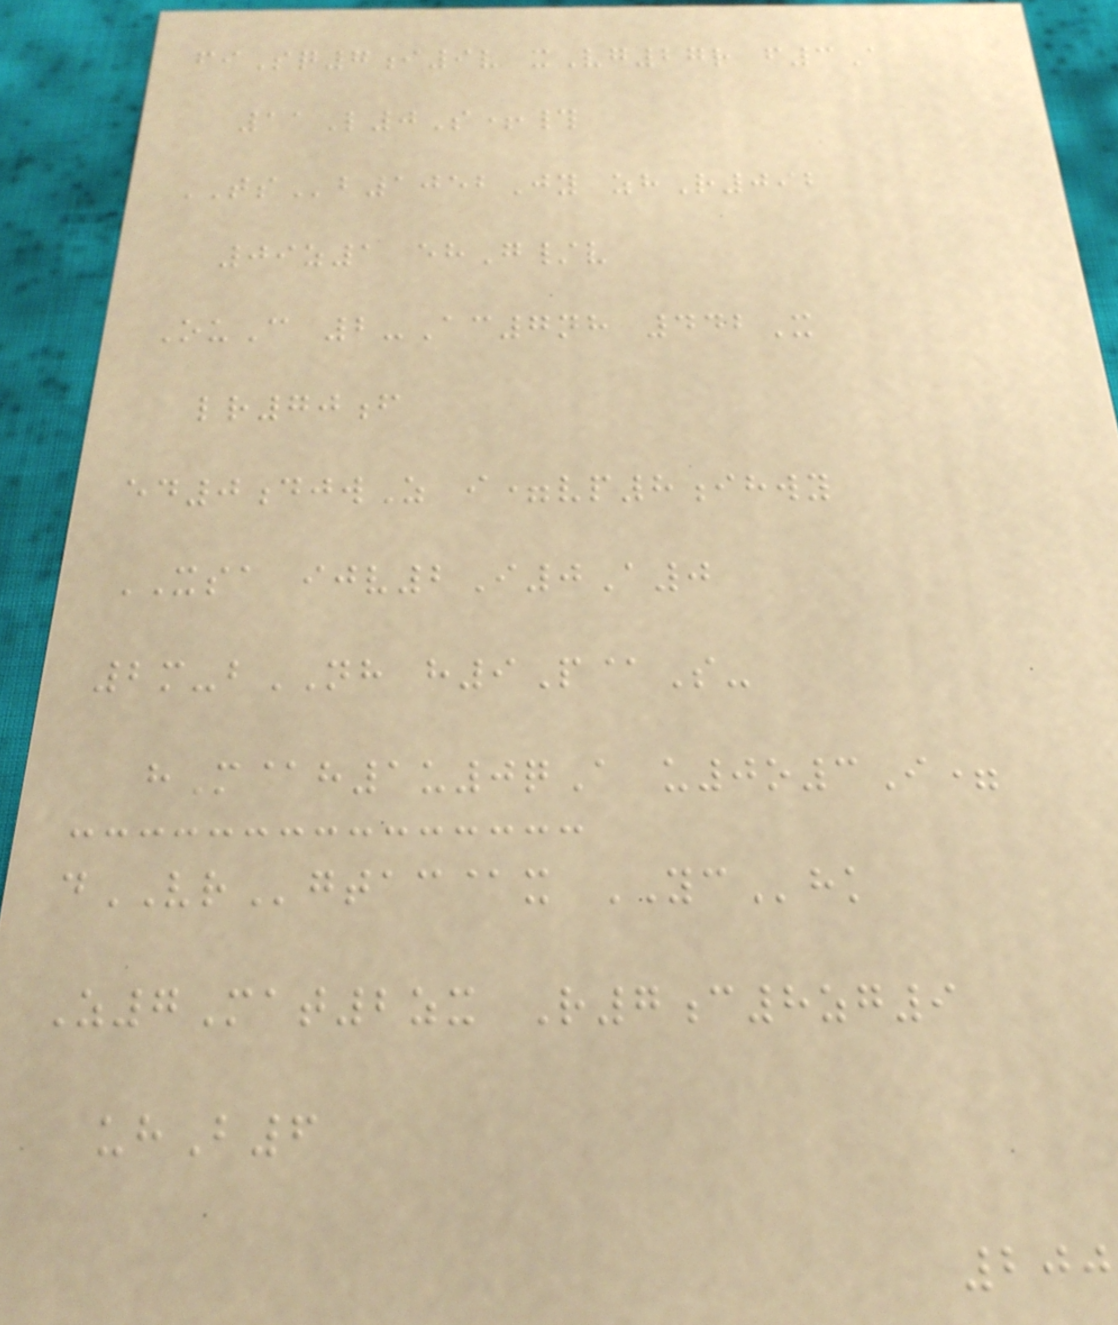fiSq7i9v xVg27r f3A
11L0S+#
TSb1052Jy zhR092
09z1 ehG/v
OuC 2-Ac7nh 442X
lr70f
ed0djwZ i=vp8ihwy
XSA ijv2I0A0
2m-bNH h9P@S-
hM@h1u0qA u0o3I=
dVRgtac@x YChk
Z7Mat2zx R7c8zg9
uhB6
200
